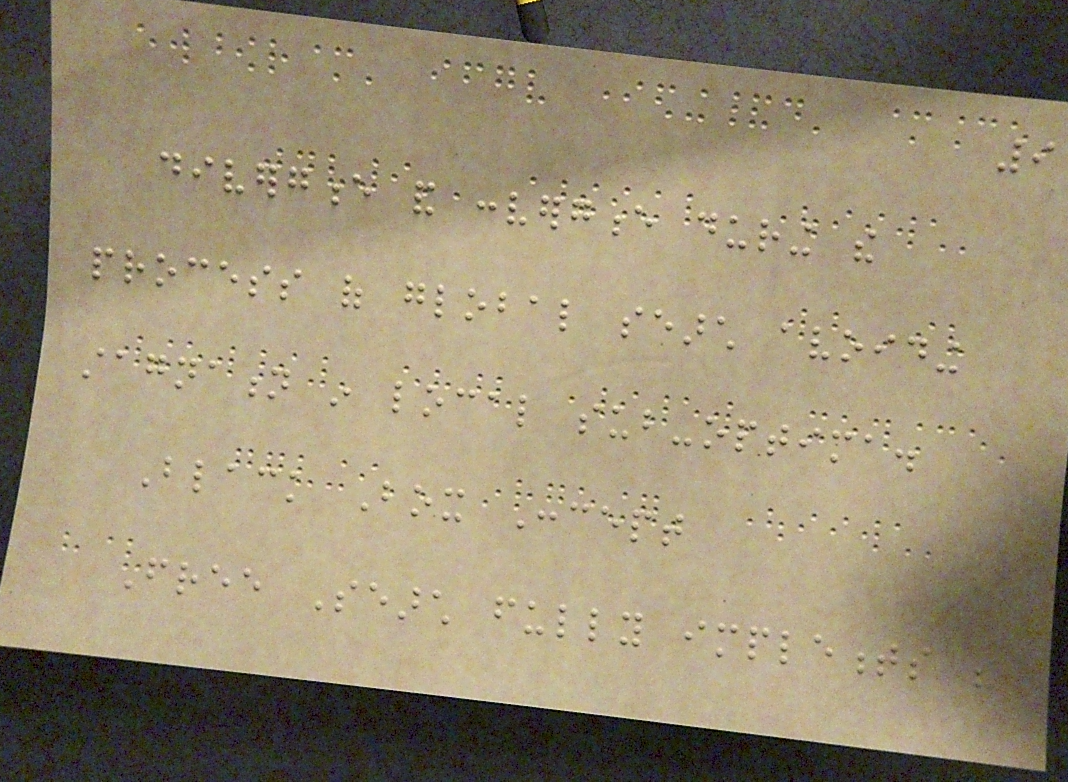9
divergence and convergence during the
process of global search avoiding
stagnation in local sub-optima.
Black Box Concept
Free Search fully implements the
